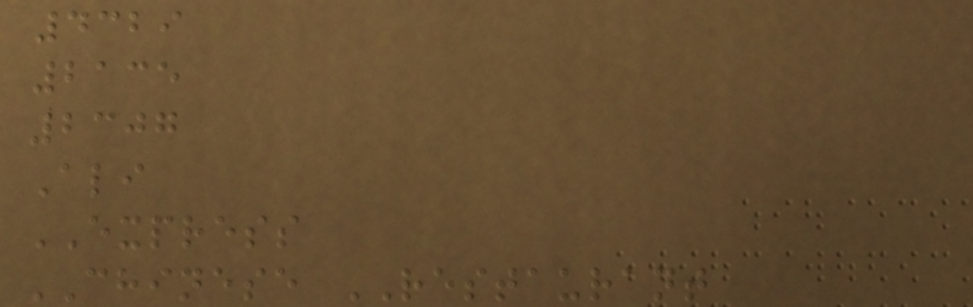4329
2135
2307
Ali
EXPRESS
CHINESE RESTAURANT
